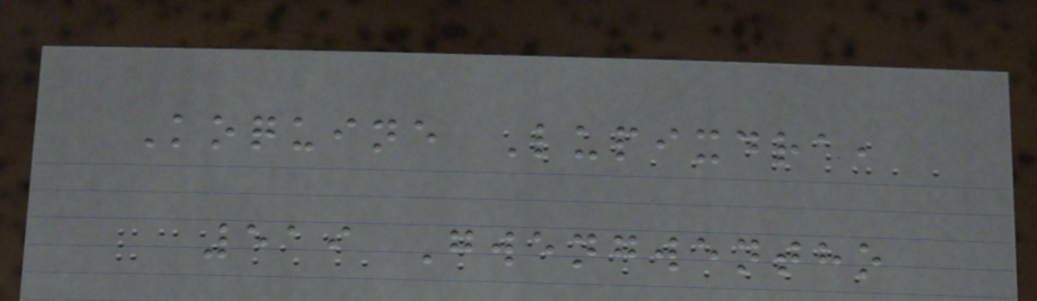Koquine Lupixdra,
519 Gwengwentho
